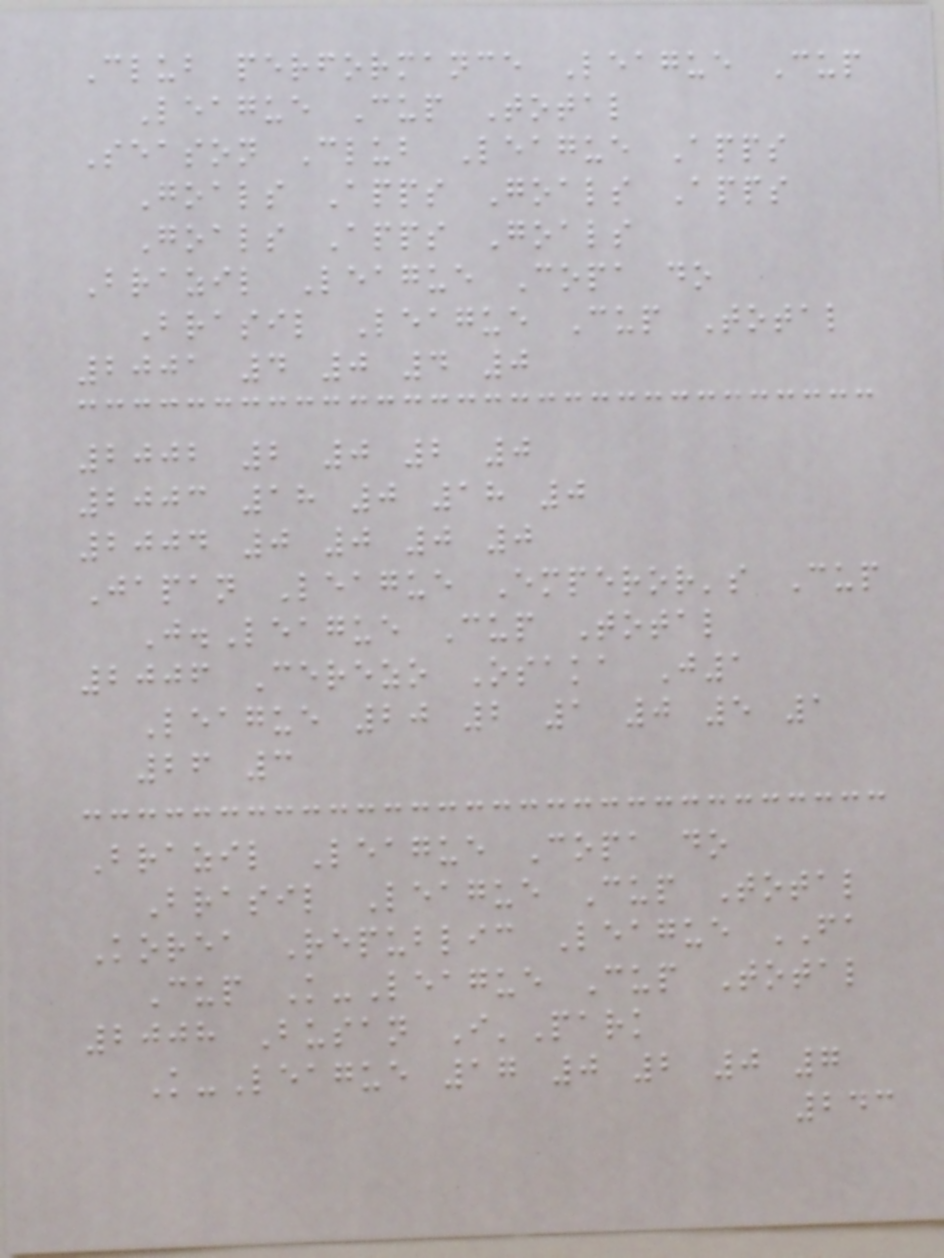Club performance League Cup
League Cup Total
Season Club League Apps
Goals Apps Goals Apps
Goals Apps Goals
Brazil League Copa do
Brasil League Cup Total
2001 4 0 4 0
2002 2 0 2 0
2003 18 0 18 0
2004 0 0 0 0
Japan League Emperor's Cup
J.League Cup Total
2006 Cerezo Osaka J1
League 20 2 1 0 5 1
26 3
Brazil League Copa do
Brasil League Cup Total
Korea Republic League FA
Cup K-League Cup Total
2008 Busan I'Park
K-League 17 0 2 0 7
243
